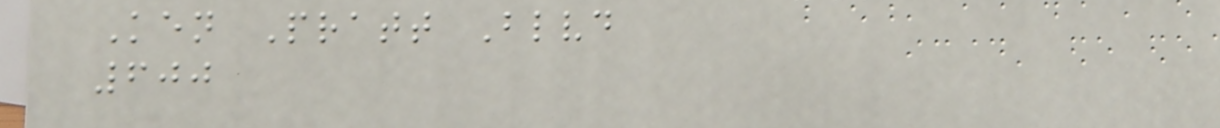Ken Pratt Blvd
600
